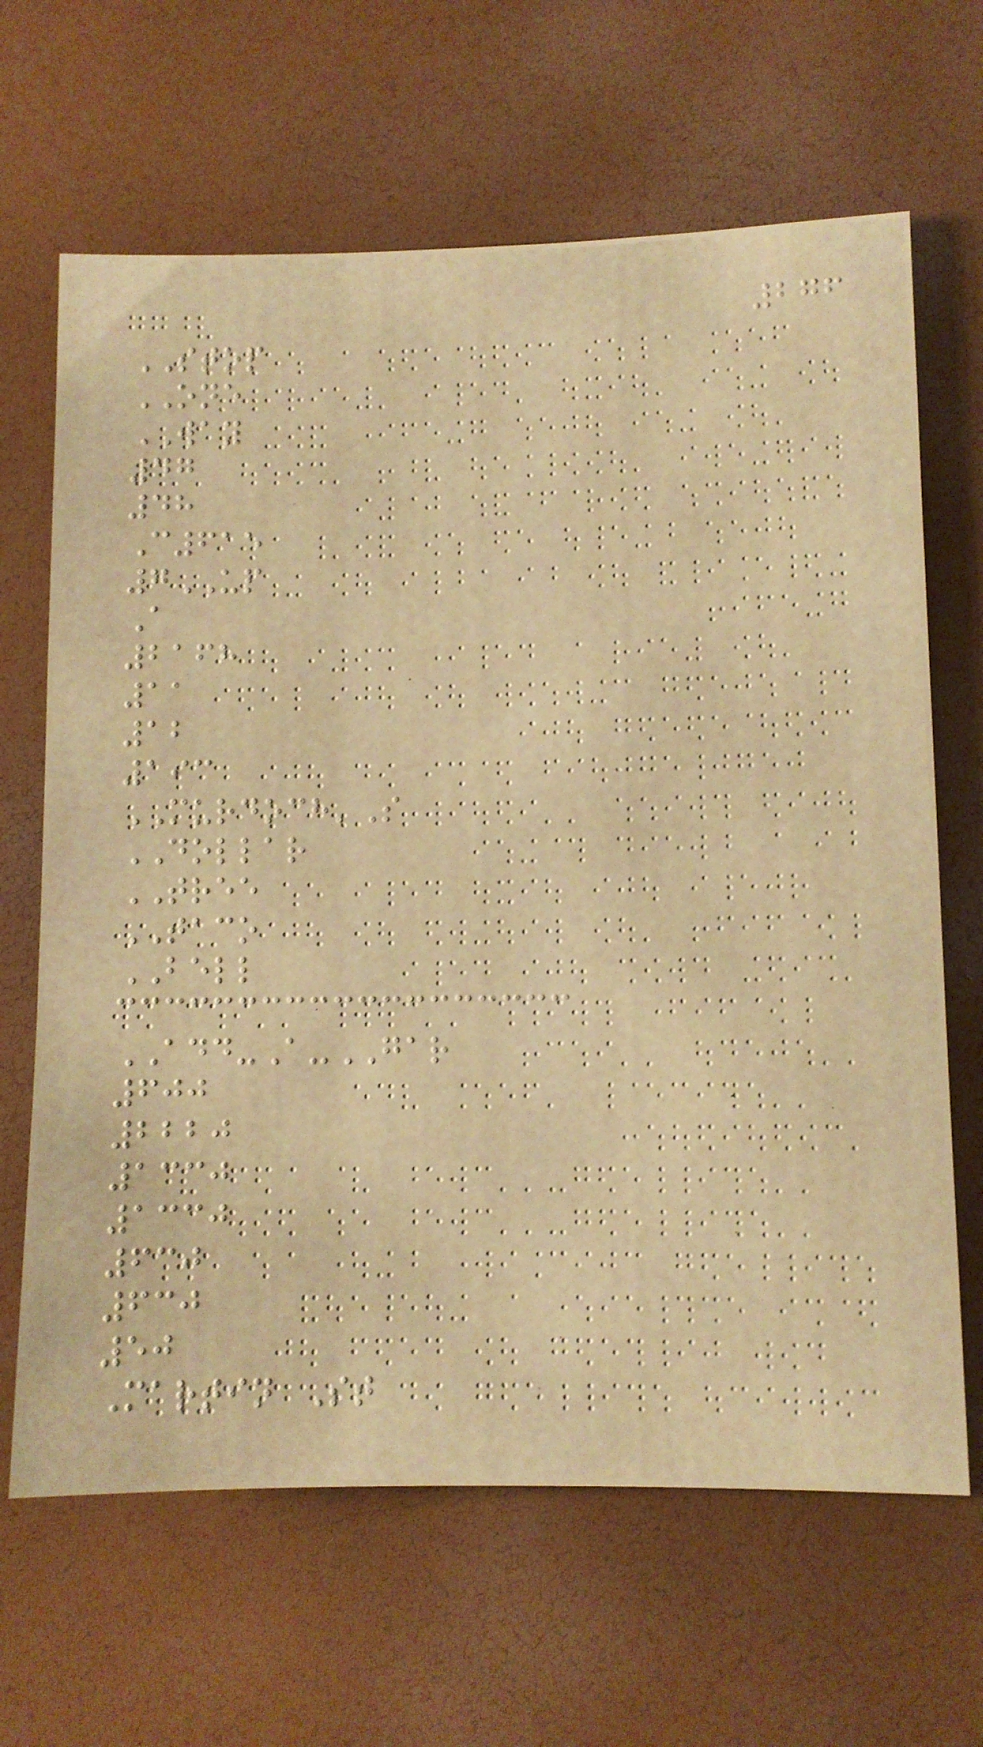276
STOP
ONE
WAY
47
48
C615
7UP
A
2168
11
12
193
MURDOCH'S
DOLLAR
TREE
TACO
BELL
ADD-A-GAR
600
2220
1330
1330
630
630
50
Martin St
